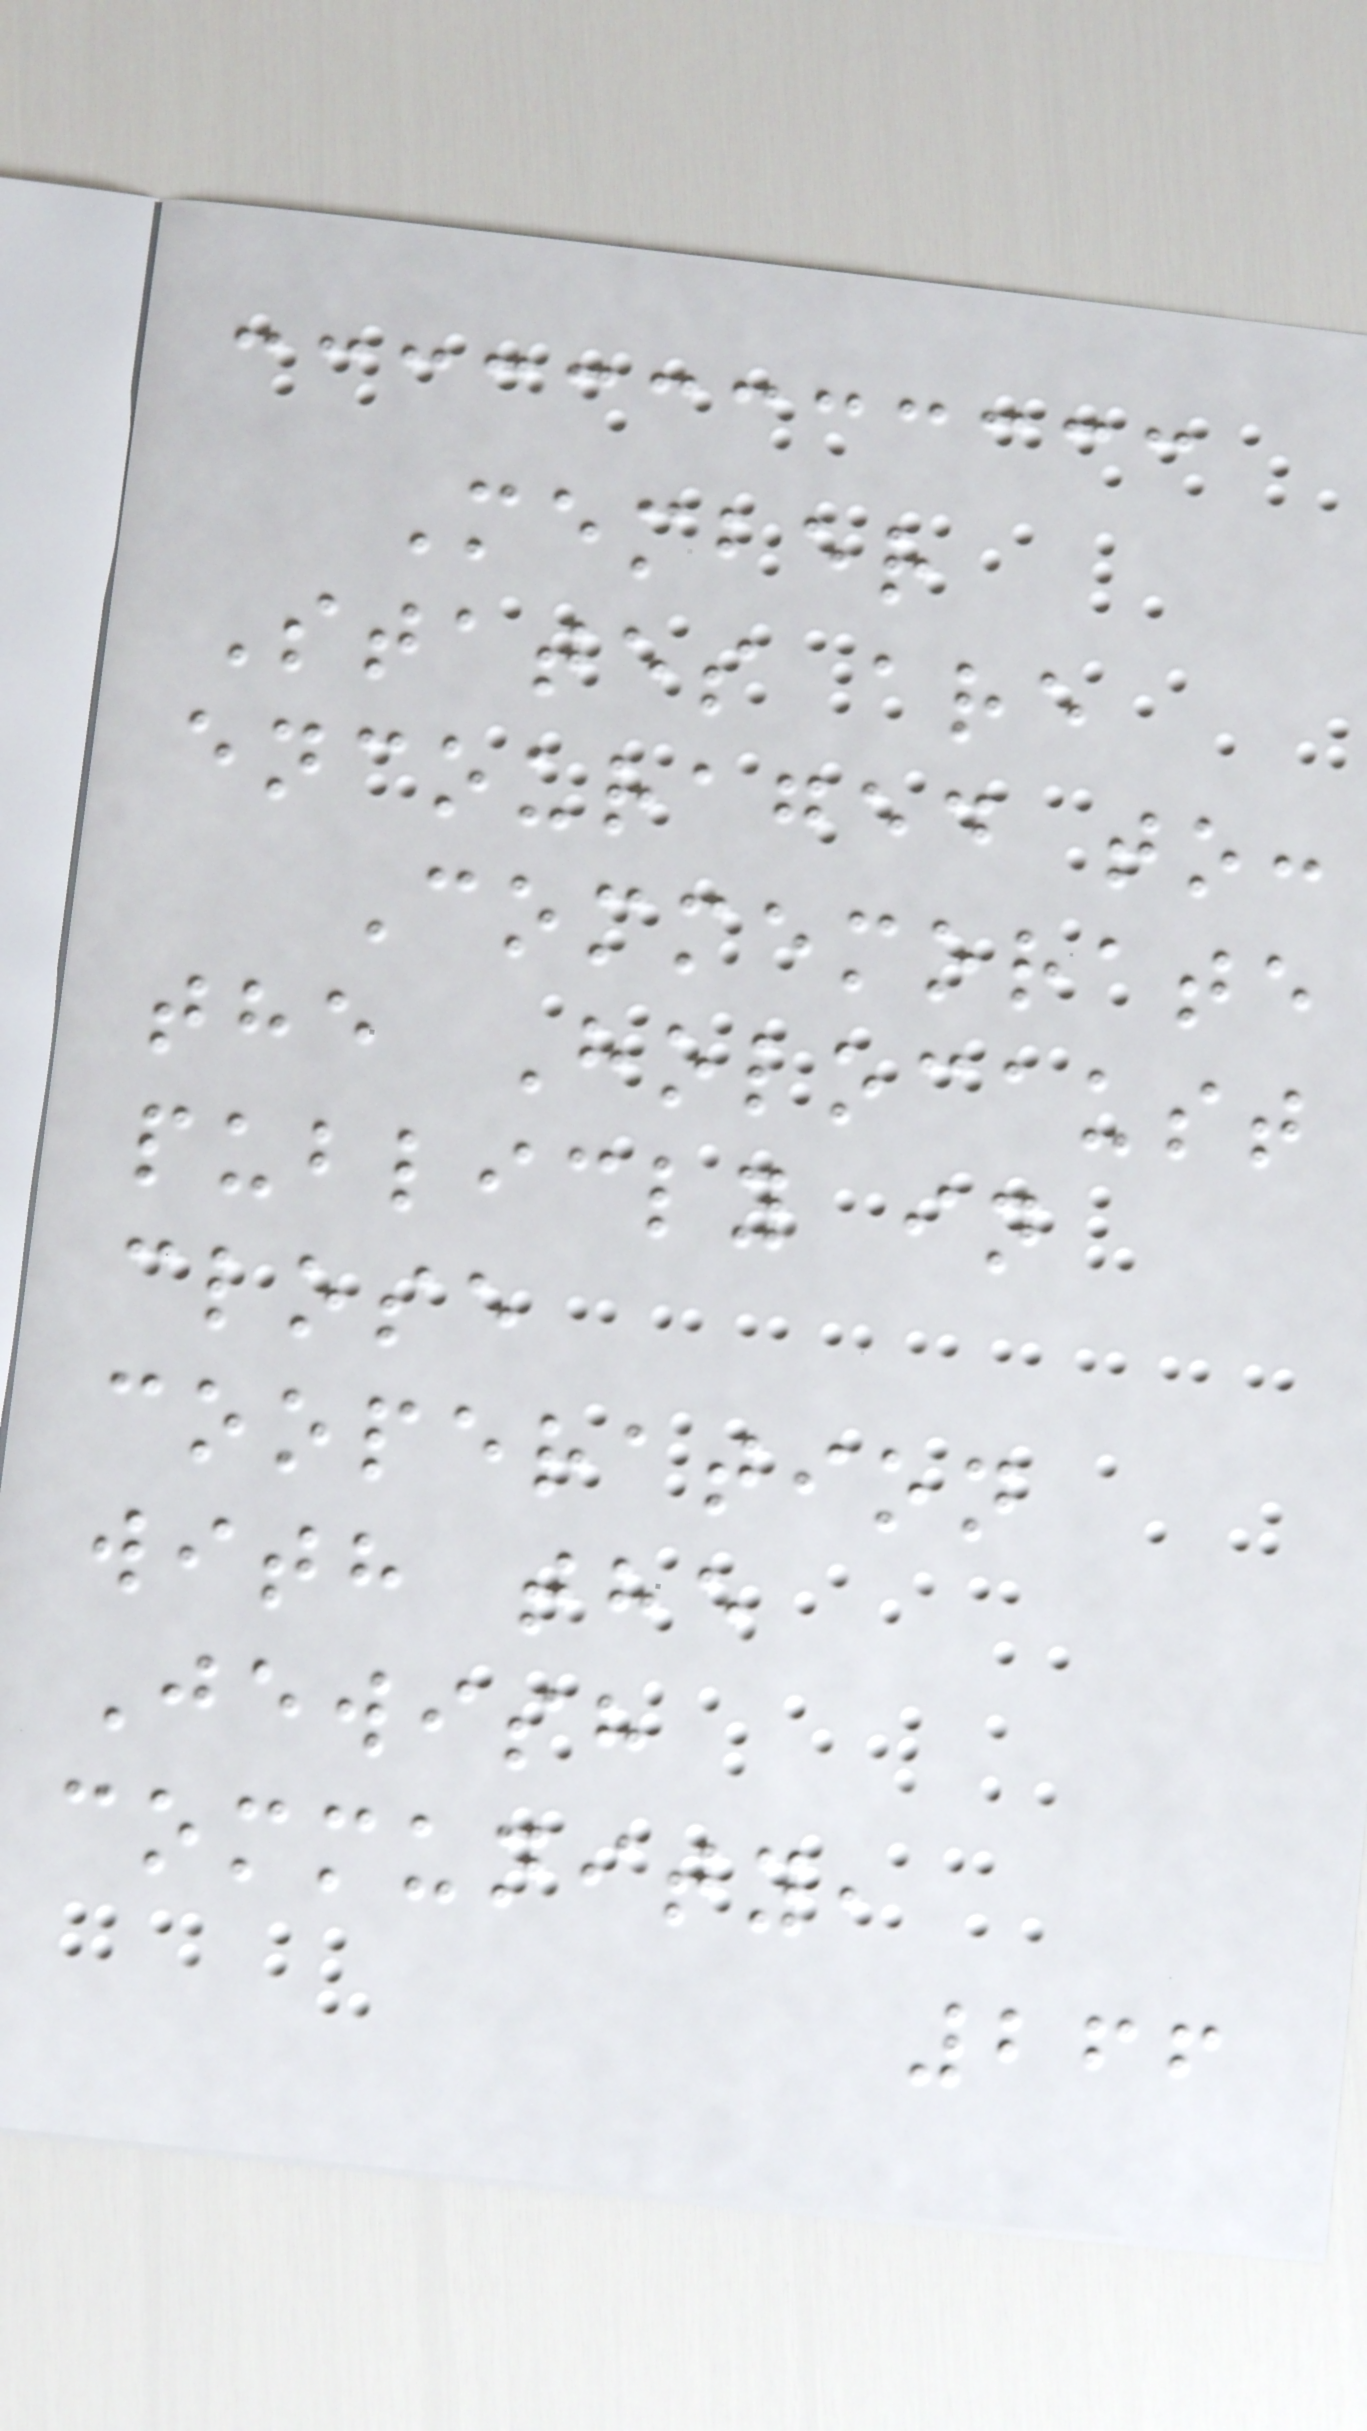Member
States are
encouraged to:
Commemorate
the Holocaust
publicly in
close
cooperation
with the
Jewish
community,
266
